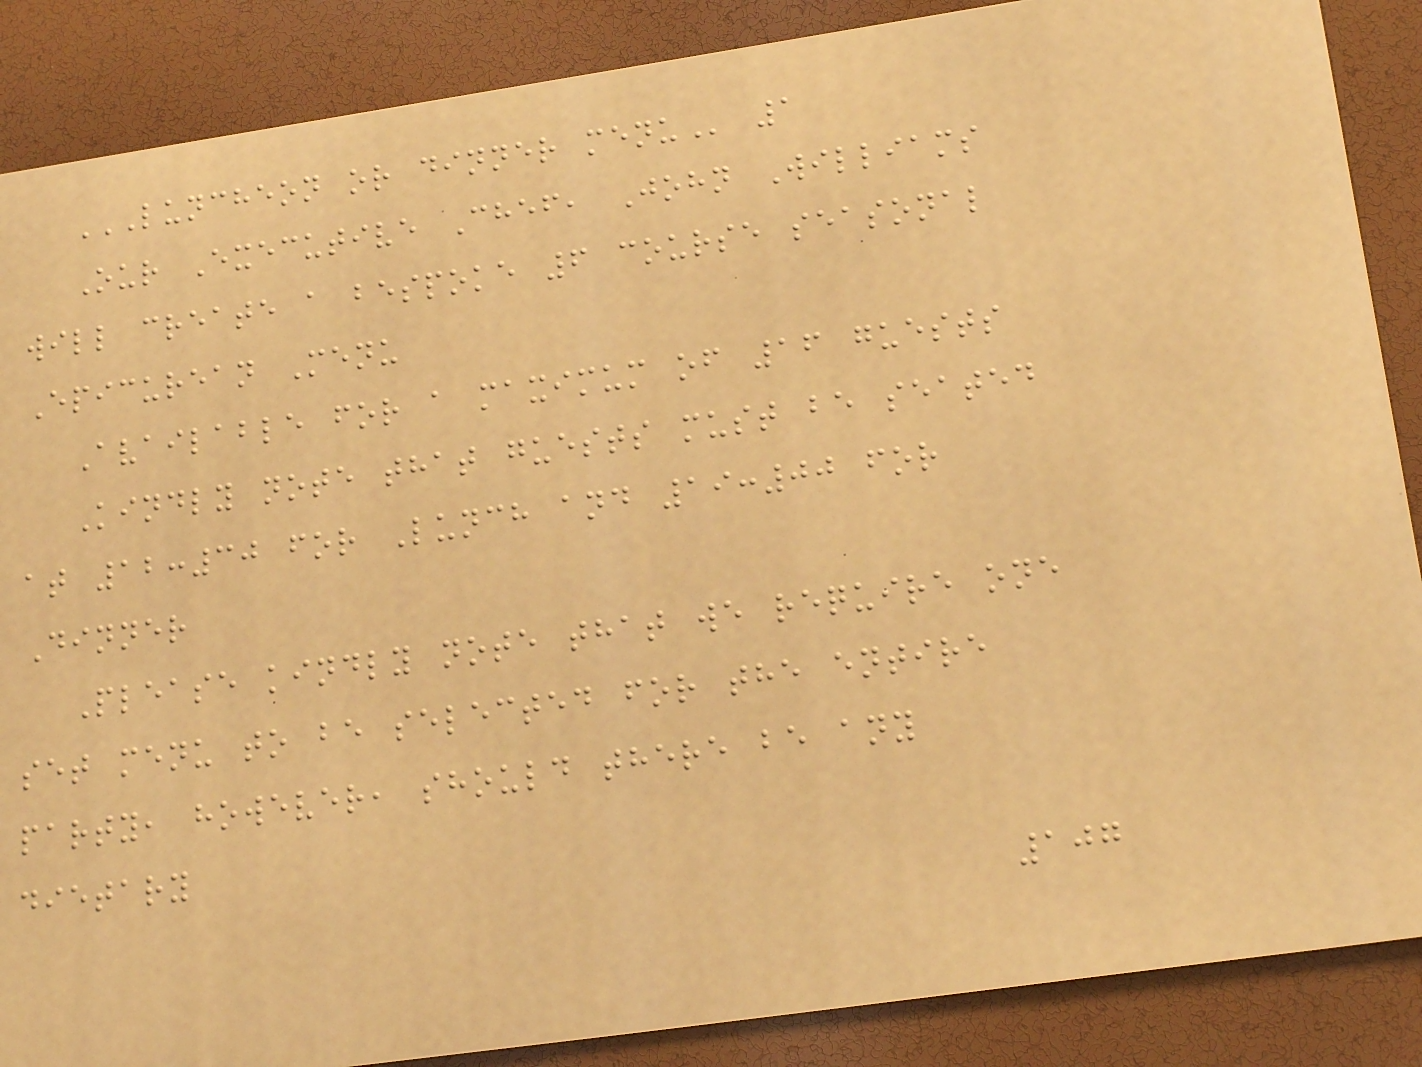LUNCHEON OR DINNER MENU 1
Our Executive Chef, John Williams
will create a bespoke 6 course seasonal
Epicurean Menu
Available for a maximum of 16 guests
Kindly note that guests must be seated
at 12:30 for Lunch and 19:00 for
Dinner
Please kindly note that we require one
set menu to be selected for the entire
party, however, should there be any
dietary
107
